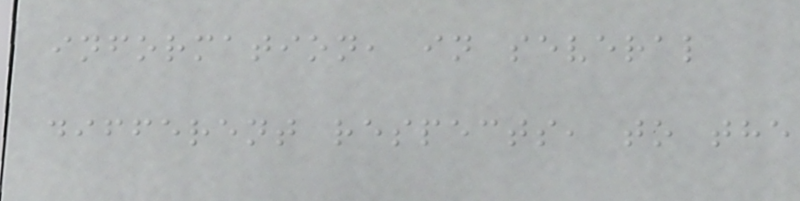information, in several
different respects, to the
